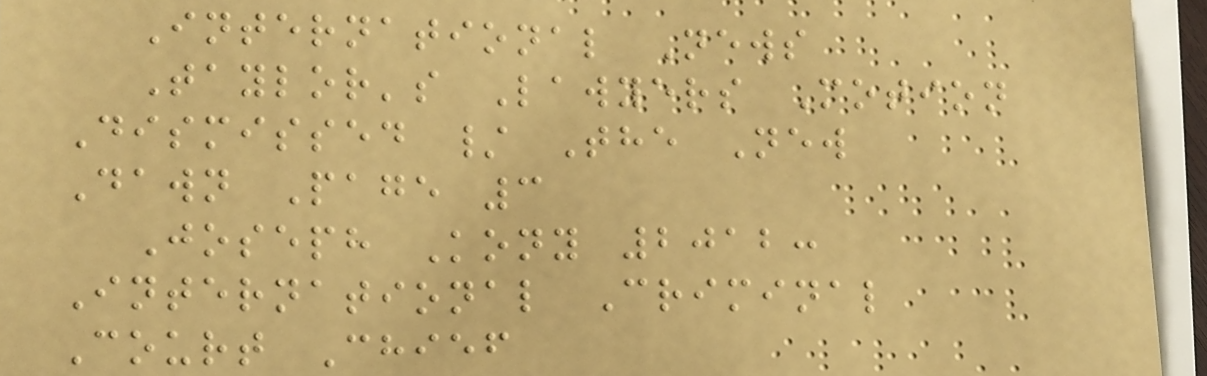International News
Taylor's Lawyers Motion
Dismissed / The New
Dawn Page 3
Joseph Kony 2012:
International Criminal
Court Chief
